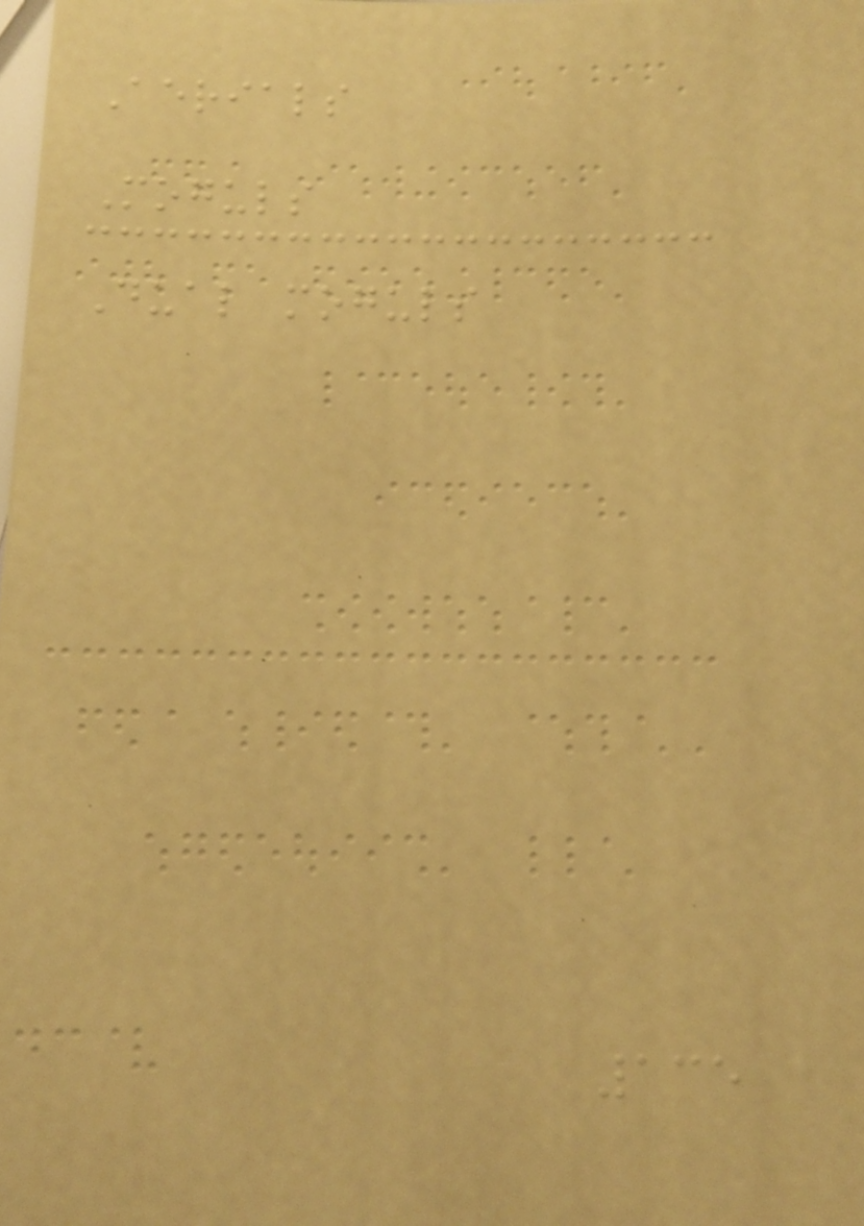Aerials
Moguls
Dual moguls
135
